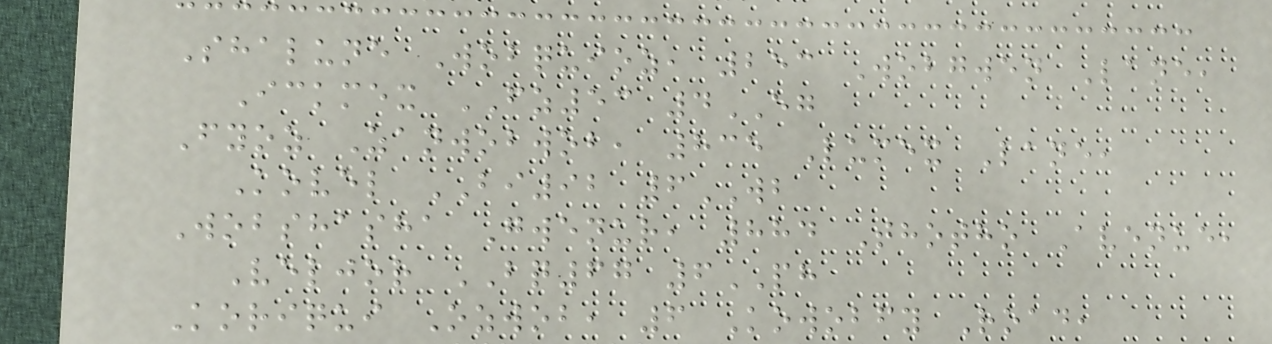Shalune Wobquioz, 253 Wobgwen Lane,
Ickmex FZ53 4EG
Fyoz Zanwobwob, 835 Lumex Lane,
Kovel BI92 6WB
Wobshasha Gwenur, 884 Thotho Avenue,
Veljor BQ67 6PH
Koriqui Ozwob, 6 Kowobfy Road,
